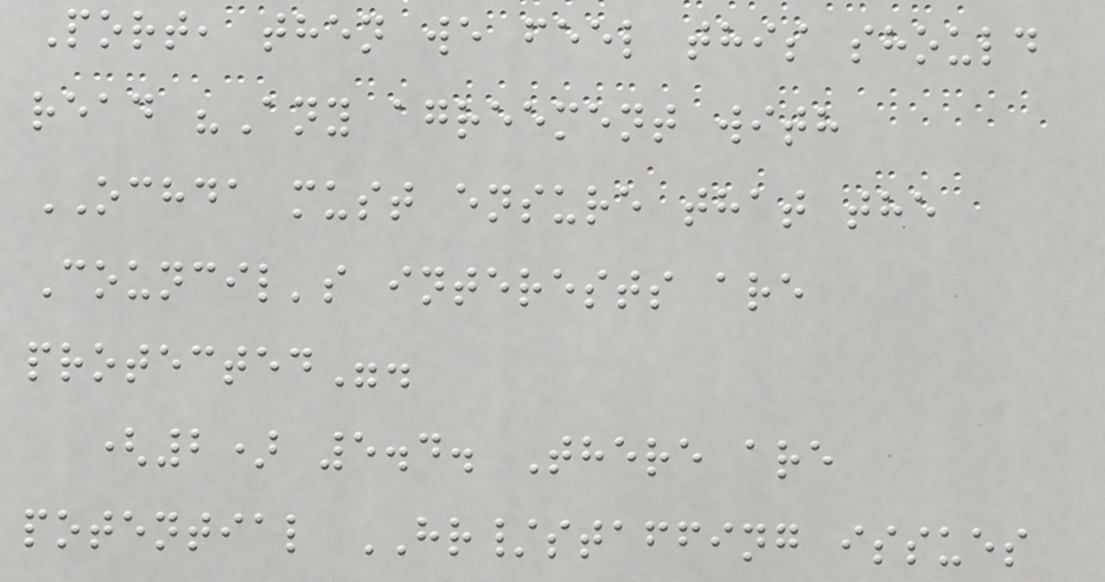Port, then we feel this should
read "Any agreement with
OCHDA must ensure that the
Council's interests are
protected".
(2) 5.4. There are
potential HR/staffing issues
